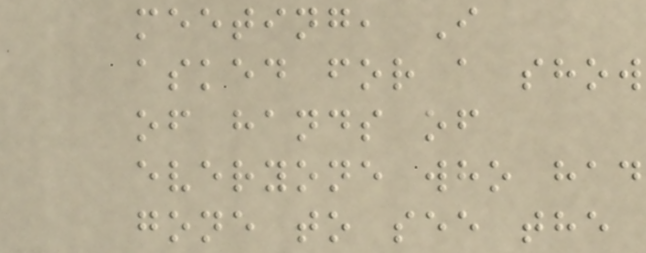meeting, I
asked for a show
of hands of
everyone who had
gone to see the
